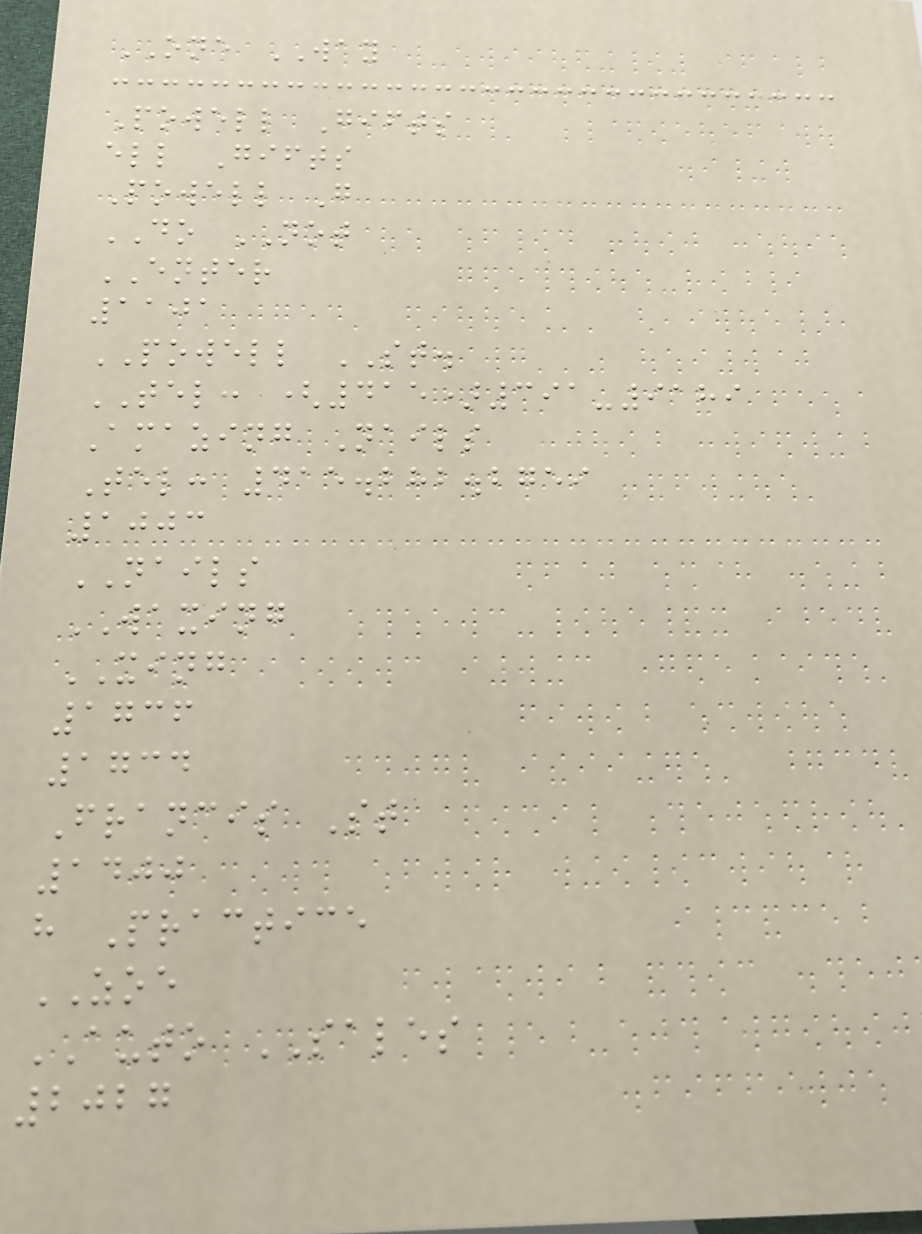ONE WAY
Powell Gifts
ell Gifts
Powell G
DO NOT
ENTER
1101
POWELL ST.
TEL: (415)391-9189
Amazing Nails
Tel: 415.282.2759
1003
NAILS
WAXING
XING
1736
1734
Francis St
1400
h Practice
ZOE
AUTO SALES
2027
